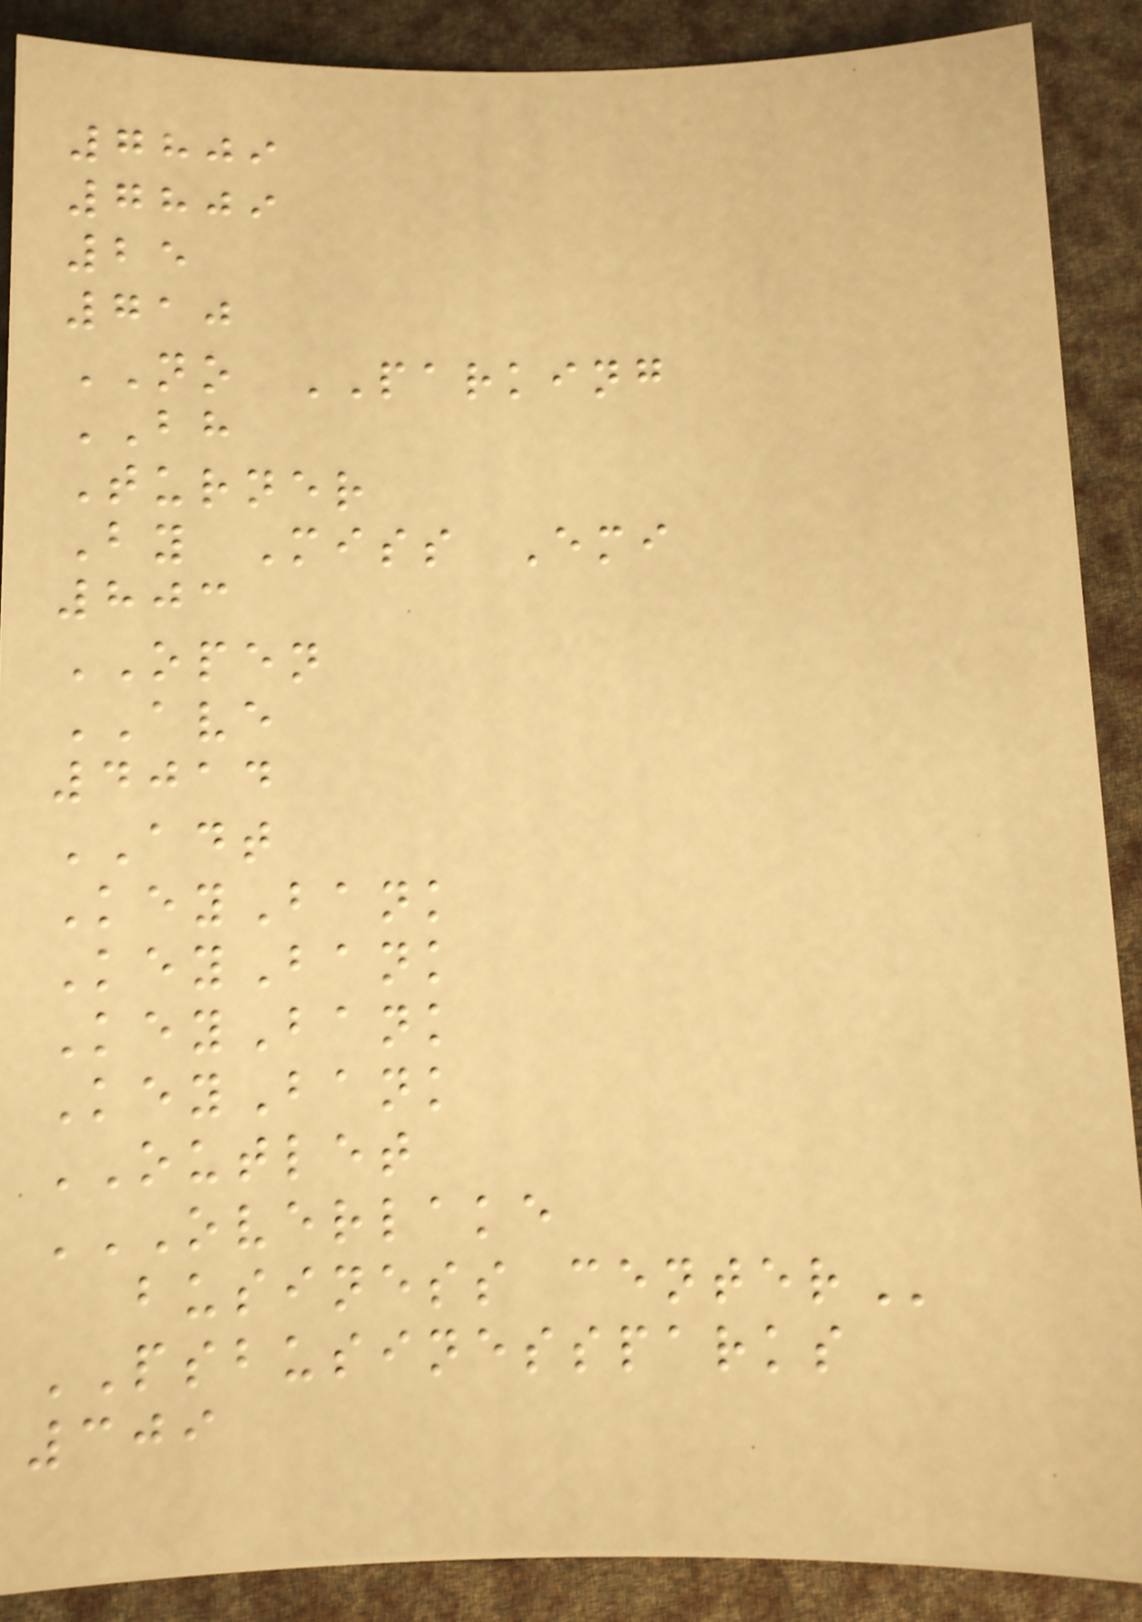7809
7809
25
710
NO PARKING
BH
Turner
By Miss Emi
803
OPEN
AVE
4014
ADT
KeyBank
KeyBank
KeyBank
KeyBank
OUTLET
OVERLAKE
BUSINESS CENTER
PSBUSINESSPARKS
309
